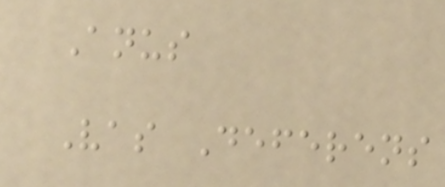Anus
Vas Deferens
